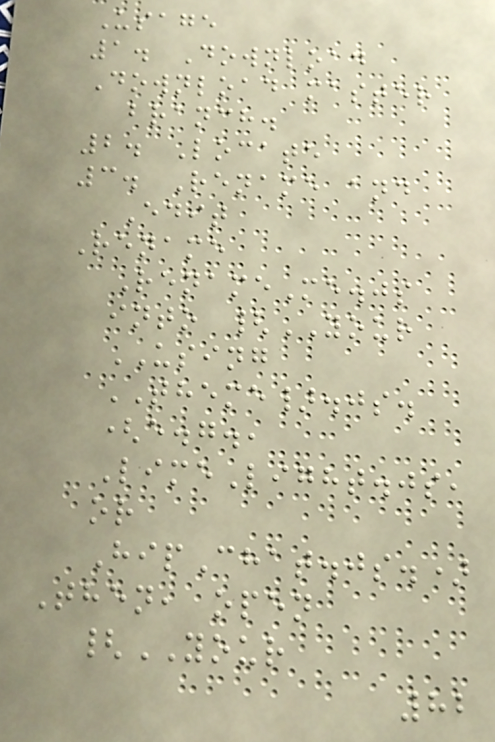Usage
1. Download
Download master
branch.
2. Locate
3. Rename and
Edit
Rename
RenameMe.js
into {YOUR
USING
THEME}.js.
(e.g.,
LimeLight.js,
or
HipChat.js.)
Then, open
{YOUR
82
